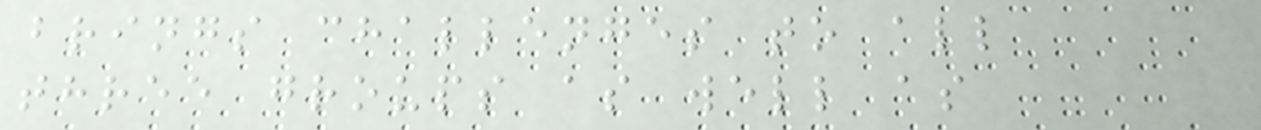brings challenges to all
three groups as well as
